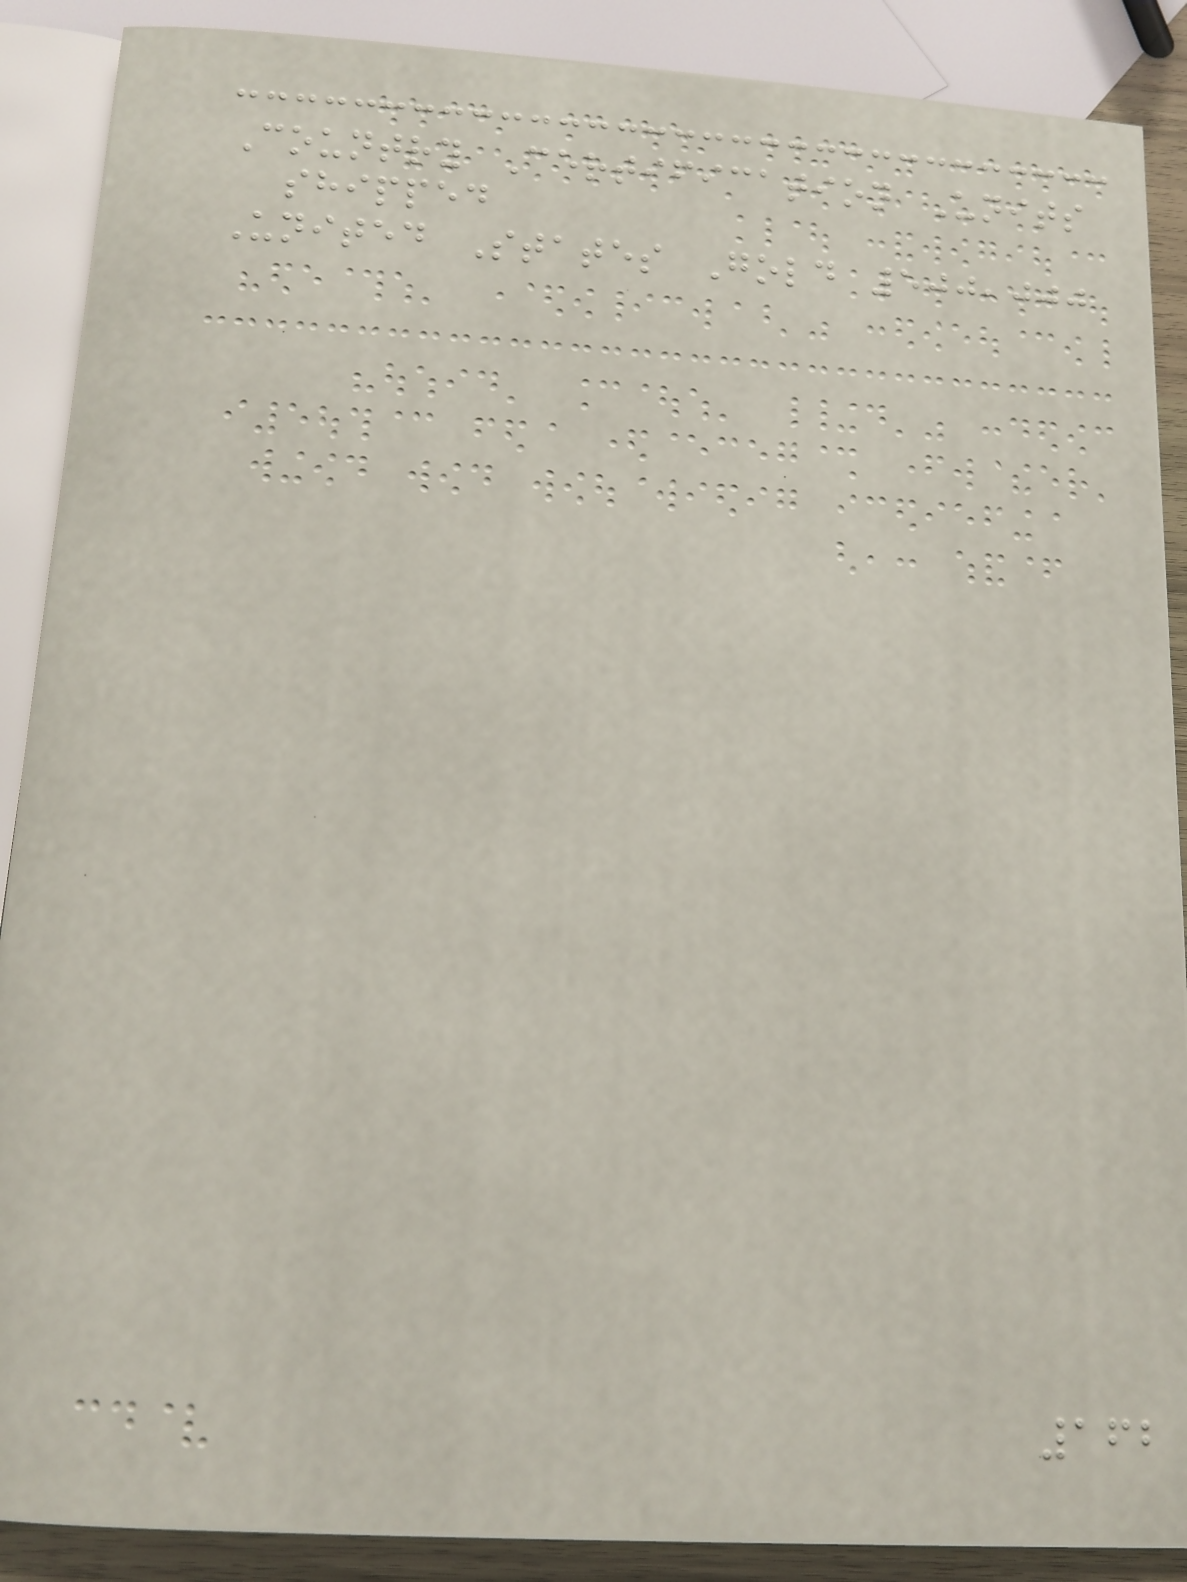Country Certification Units
shipped
United States Gold 500,000
162
